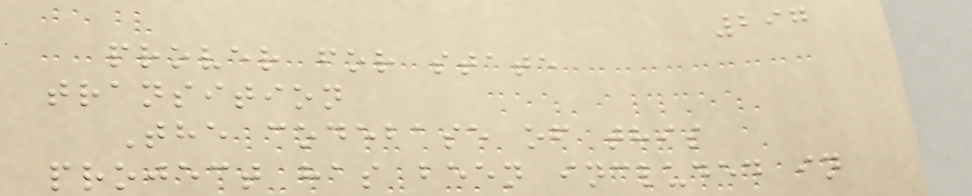297
prover for state
transition
The codebase of this
project has been included in
